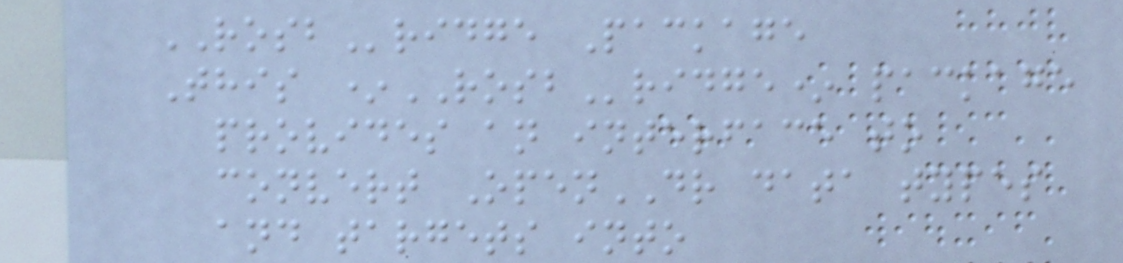ROSBridge Package
This *ROSBridge* package
provides an interface to
convert OpenDR data types
and targets into
